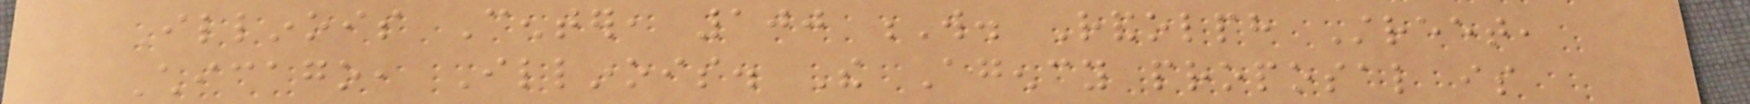Illinois Center, 100 W. Randolph Street,
Chicago, Illinois. The Agency proposal is
